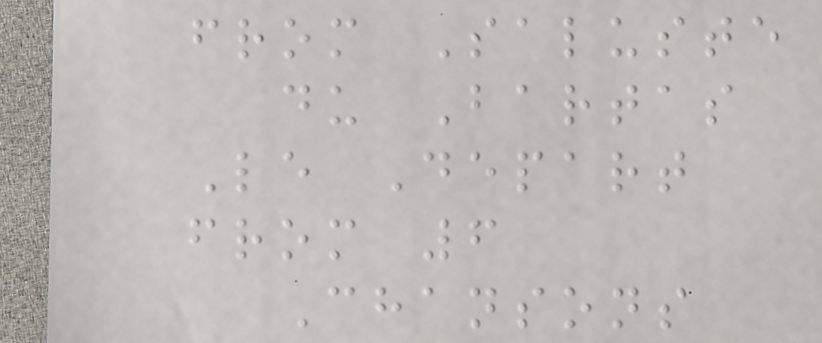from Saluste
du Bartas
Le Depart
from 6
Chansons
